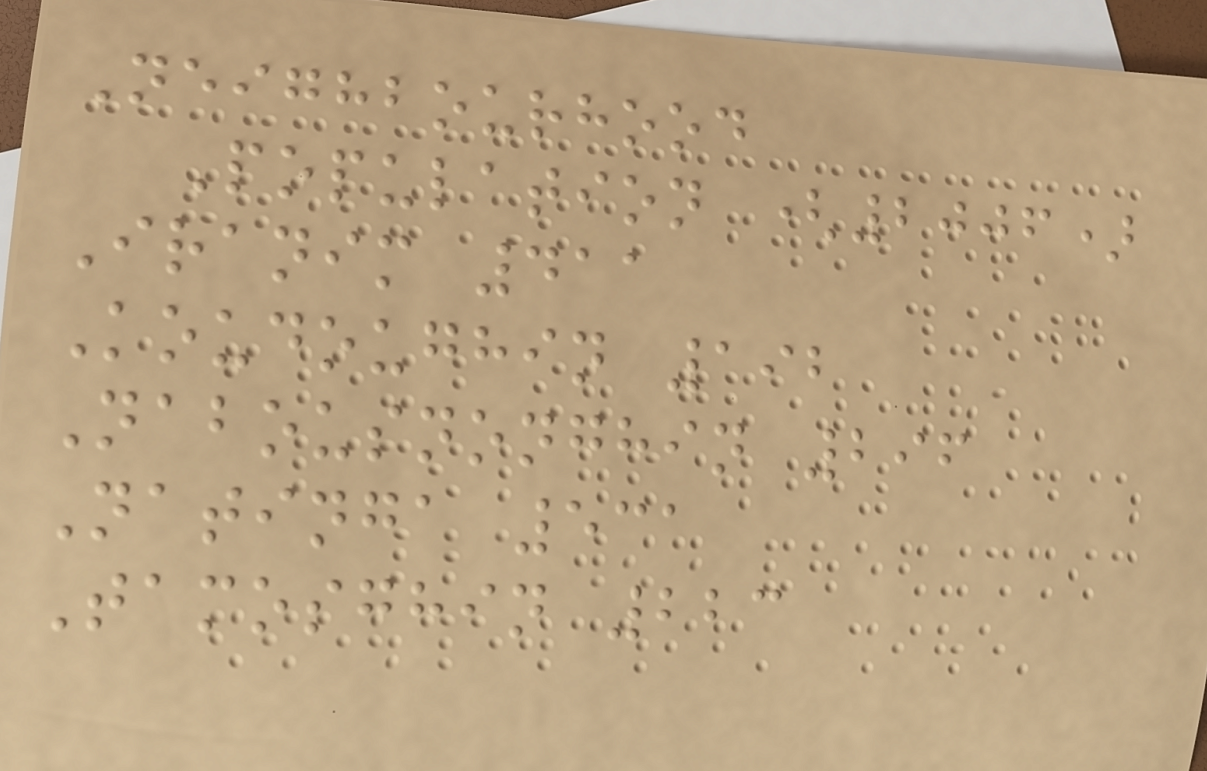Neighbourhood
Population (2006)
Iranim 411
Koudoughin 192
Nabousnonghin 296
Natinga 531
Tamosghin 223
